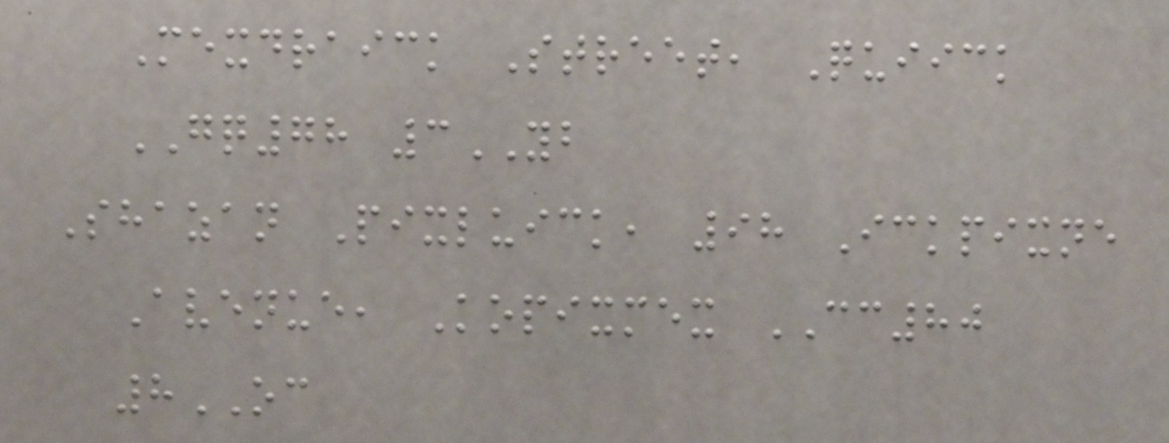Mexdraick Street, Quiick
GQ78 3YB
Shazan Pixluick, 98 Ickpixne
Avenue, Kopixmex CC80
8OC
